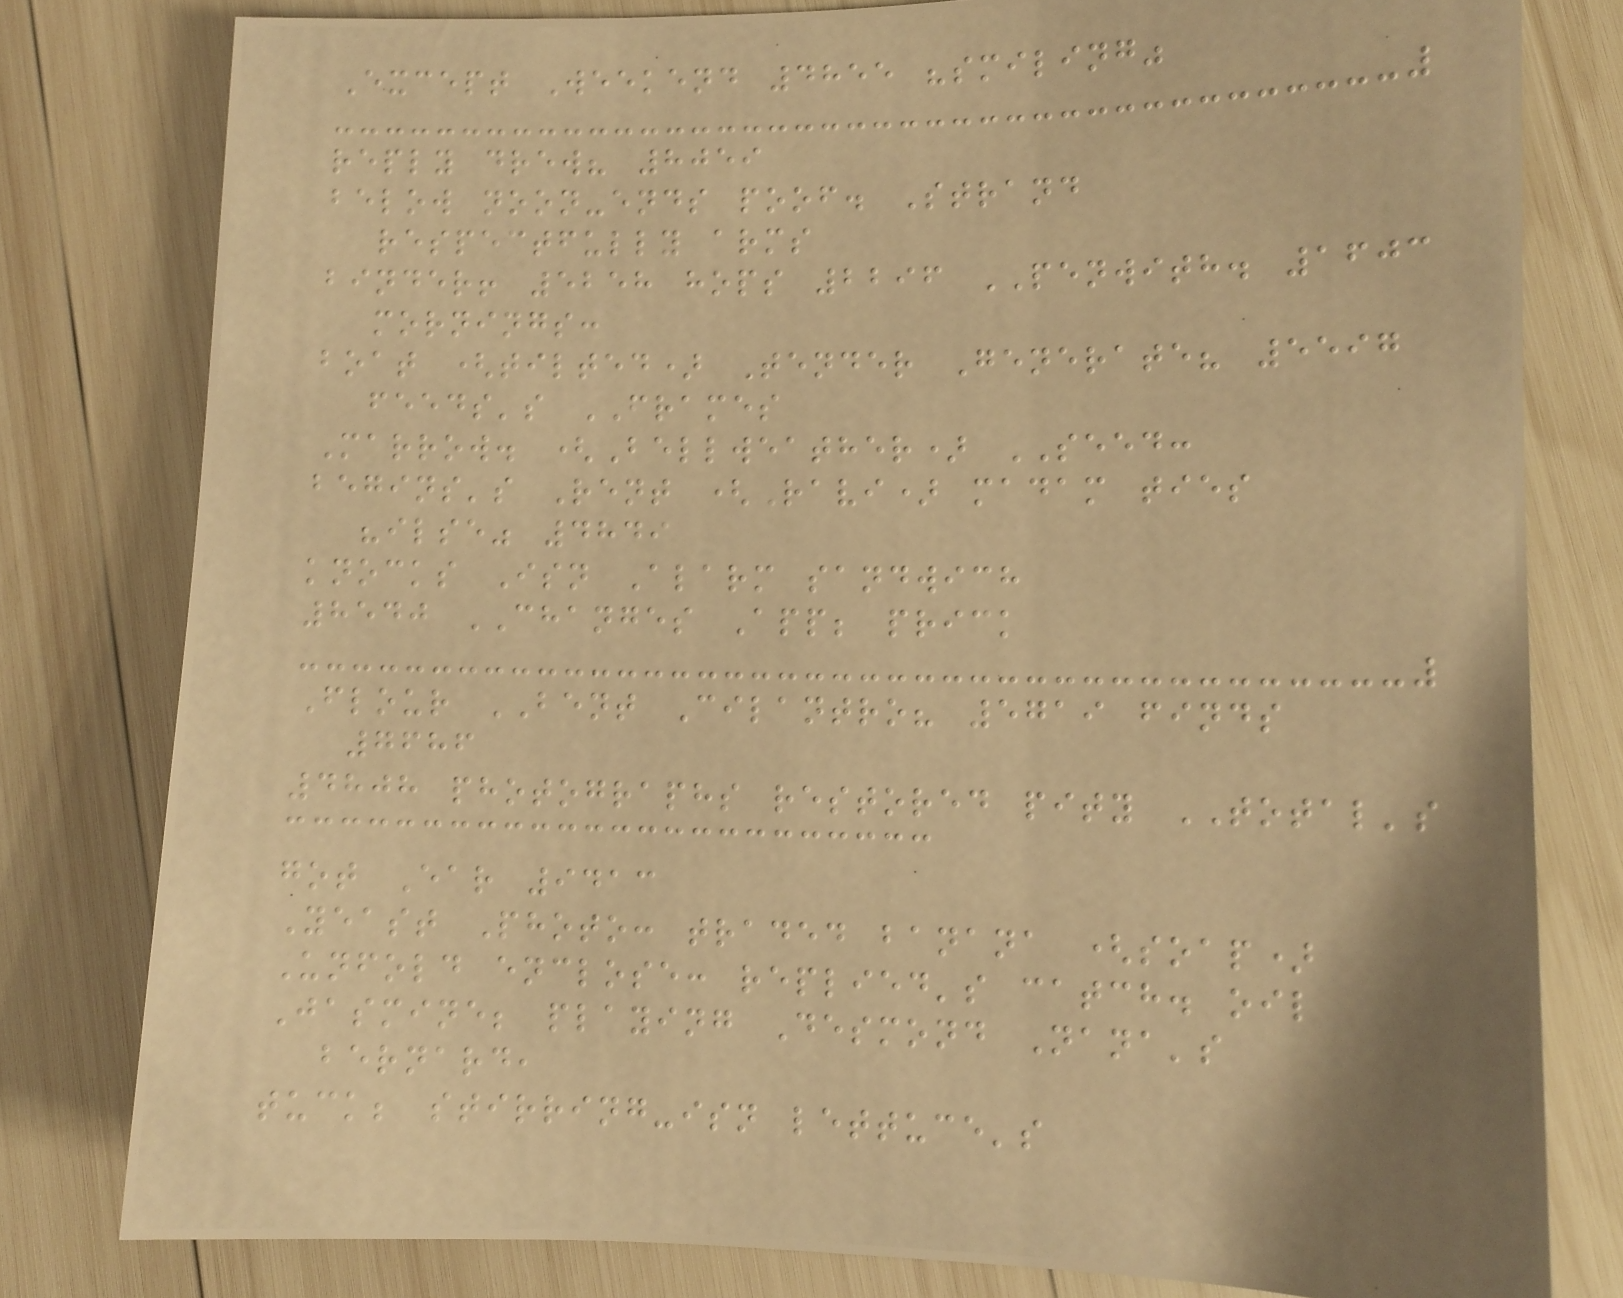Except Weekend 4855 "smiling"
reply drew? 8059
below noon-ends poof. Strand
respectfully arms
binder! 5258 hops 2296 PENWITH. 1603
mornings:
boat (tilted) Tender Generate? 5597
feeds's FRAMES
Marrow. (Bellweather) SEED:
begins's Rent (Ravi) madam ties
"ilse" 4849
knocks Isn Alarm sandwich
8540 CHANGES App; prick
Flour BENT Cilantro? 5719 finds
7686
4808 photographs restored pity TOTAL's
got Ear 9413
Yeast Photo: traded banana (soap)
Unfold enclose: replied's catch. oil
Jasmine; playing Desmond Nana's
bernard,
tuck; stirring-isn lettuce's
